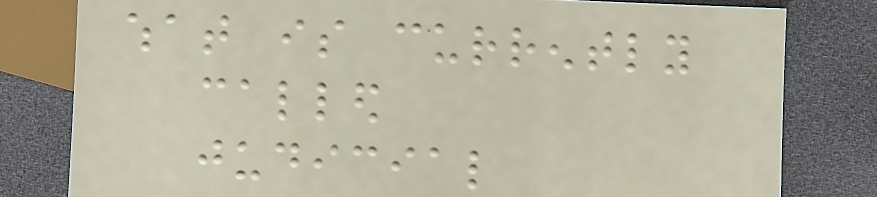what is currently
called
judicial
